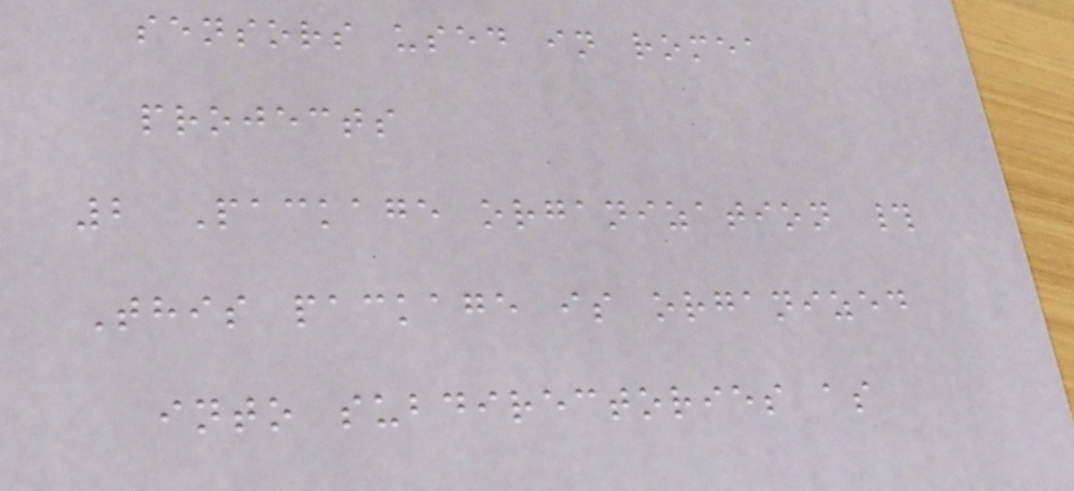sensors used in romea
projects
2 Package organization #
This package is organized
into subdirectories as
